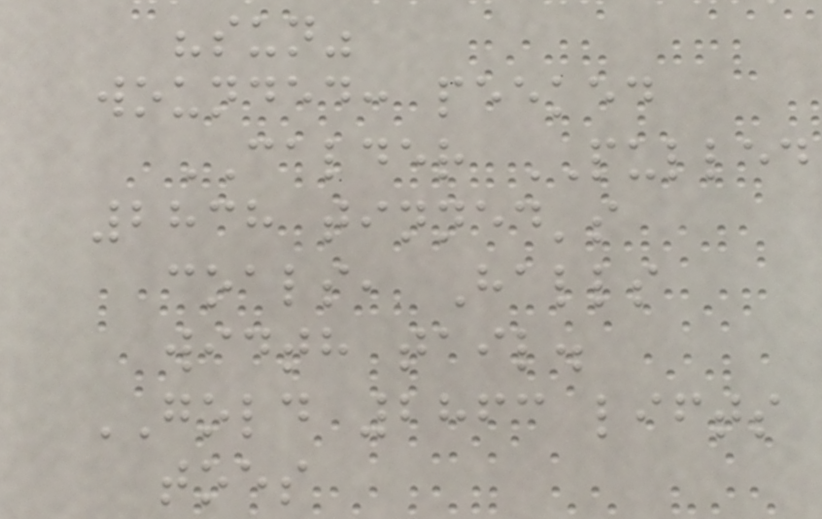"sun"
wounded: peeked
CALDER PULLED
2838 tinned's
coals, Halls
width tail.
GOLD 2863 lifts
toes
